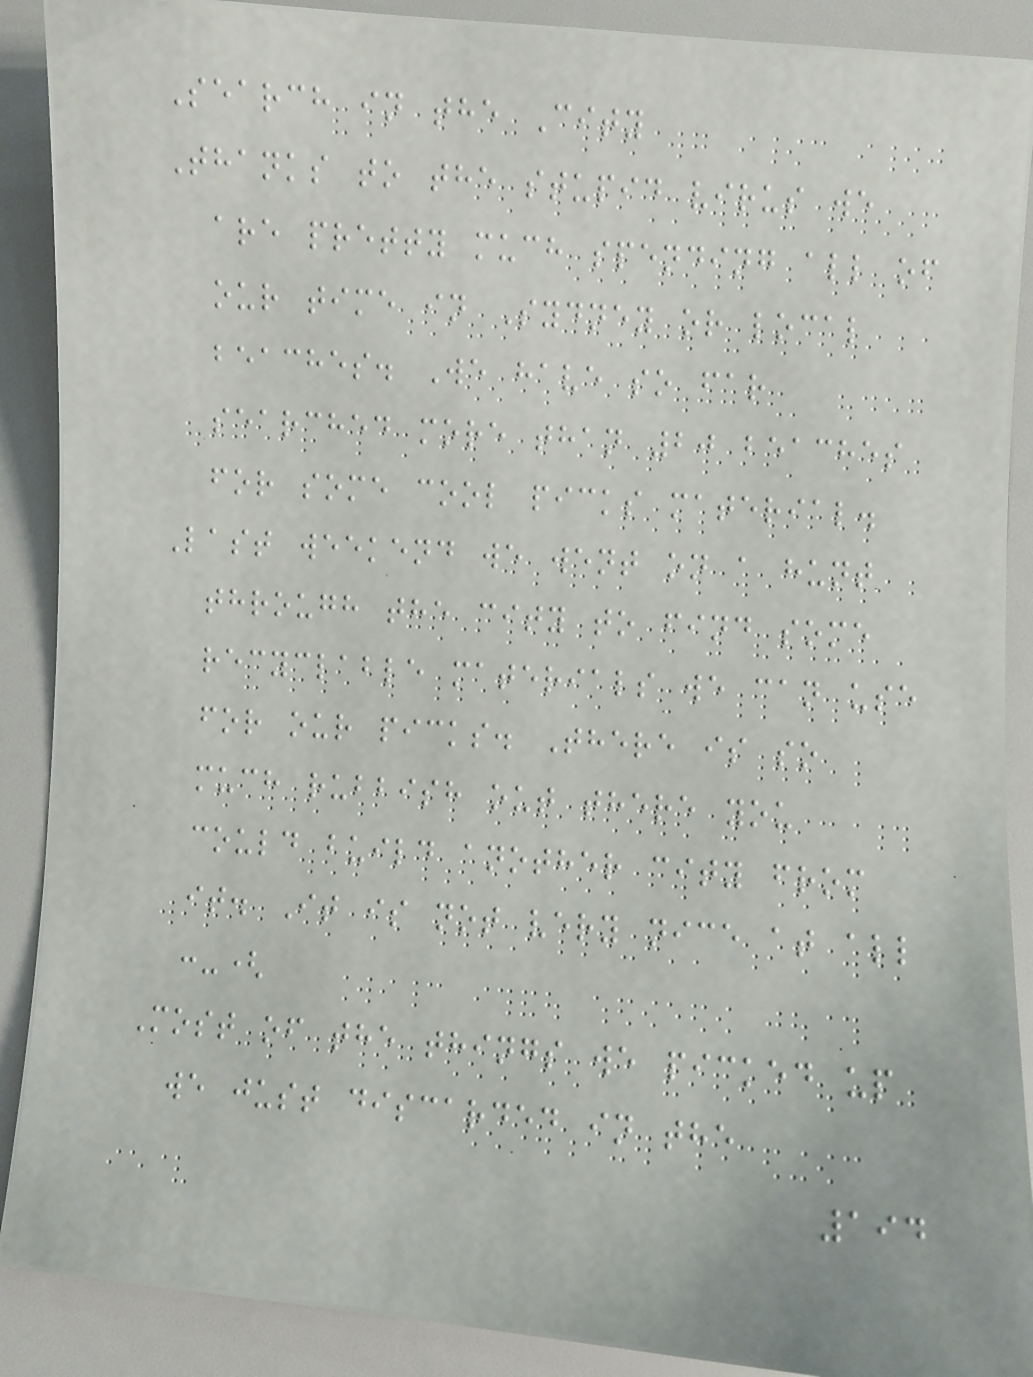Search in the City
Thanks to the stupid virus we
are pretty much spending all of
our time in Sydney or local
beaches. We have so far
searched more than 20 beaches
for some cool picks material.
Last weekend we went on a hunt
through the city to find some
recyclable materials we can use
for our picks. There is so
much rubbish out there you
could build another city from
it. It is not very nice at all
:-(
Most of the things we picked up
we just discarded in the
194
